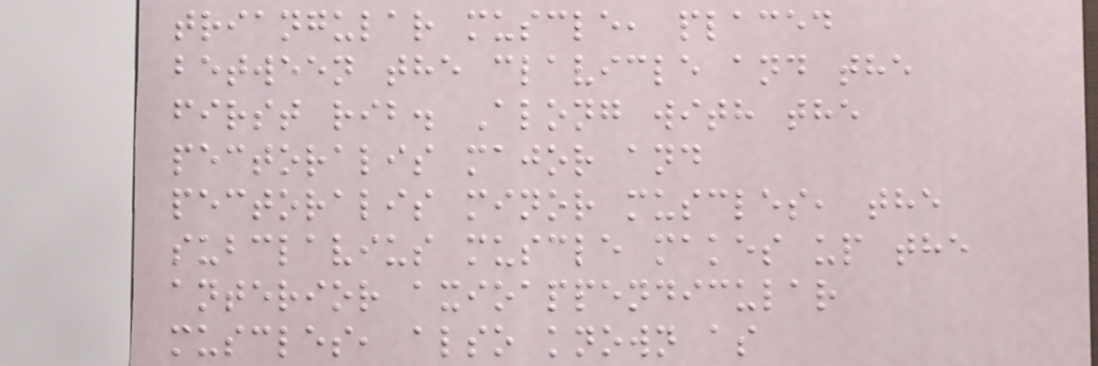triangular muscle, placed
between the clavicle and the
first rib. Along with the
pectoralis major and
pectoralis minor muscles, the
subclavius muscle makes up the
anterior axioappendicular
muscles, also known as
